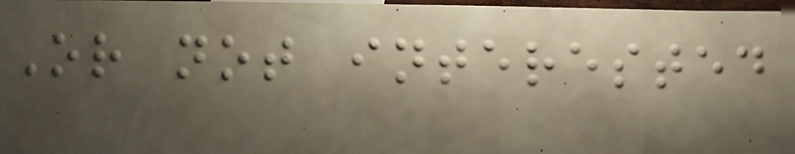Or not interested
